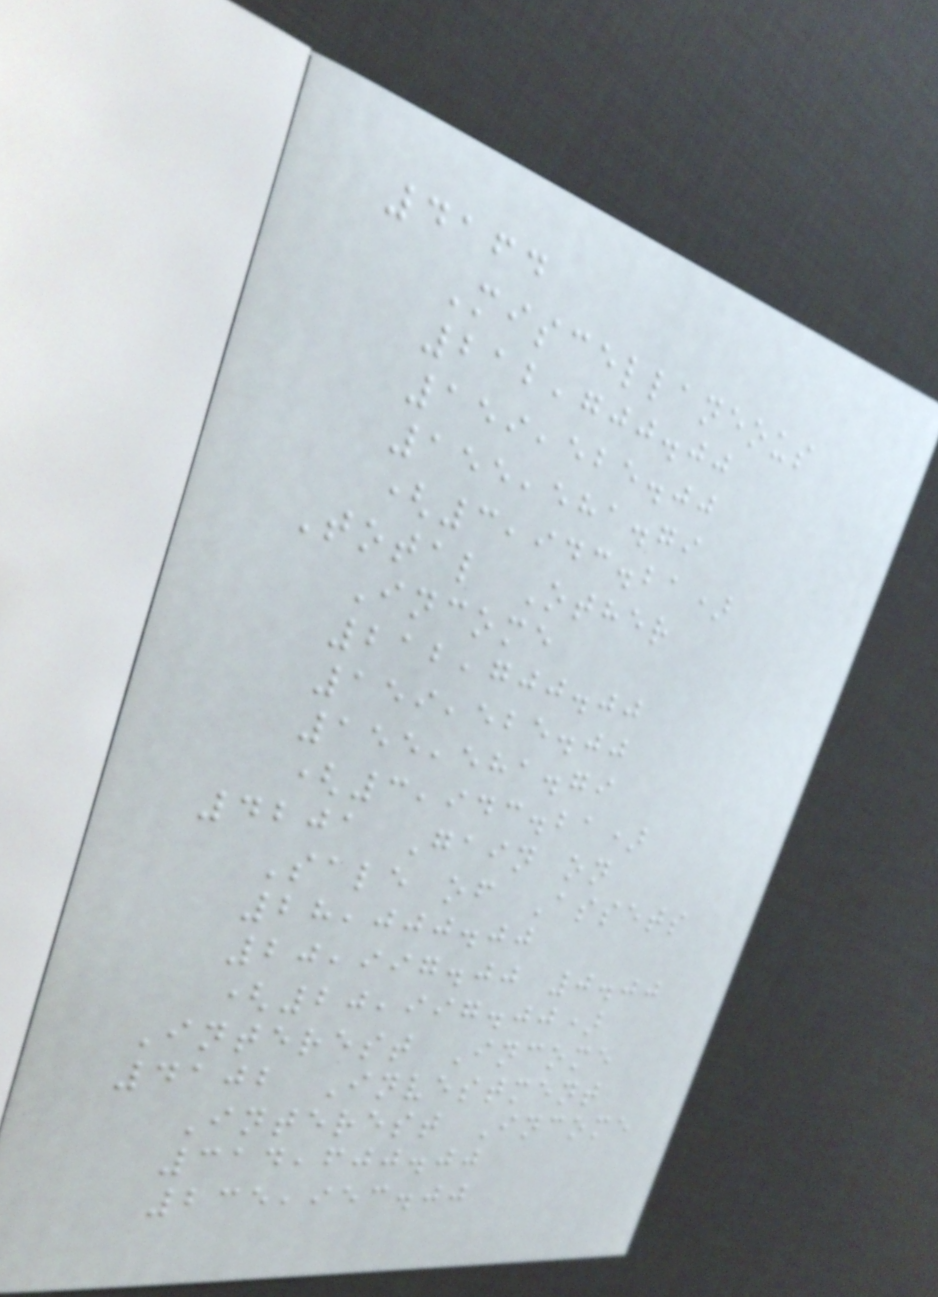4164
Miscellaneous
212,700.00
159,525.00
155,581.79
(3,943.21)
Total Other
Income
212,700.00
159,525.00
155,581.79
(3,943.21)
4201 Gain on
Sale of Assets
28,000.00
20,997.00 0.00
(20,997.00)
Interest Income
4102 Investment
Interest Income
314,600.00
235,953.00
